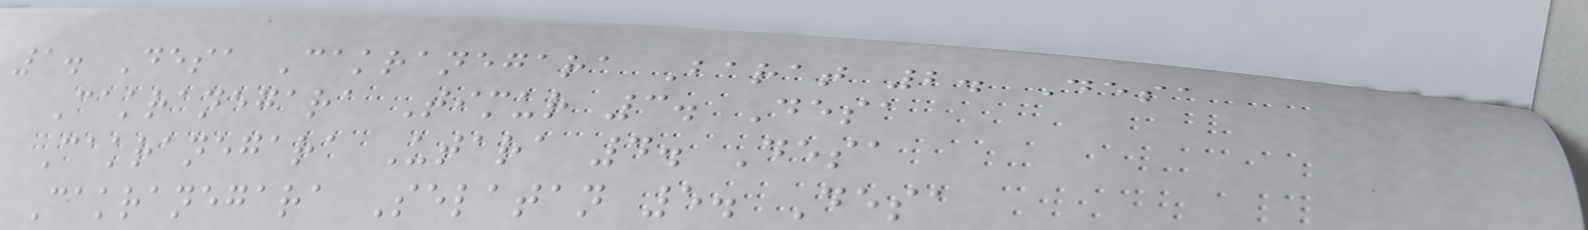1. Desa Cakranegara Barat 2. Desa
Cakranegara Timur 3. Desa
Cakranegara Utara 4. Desa
Cakranegara Selatan 5. Desa
